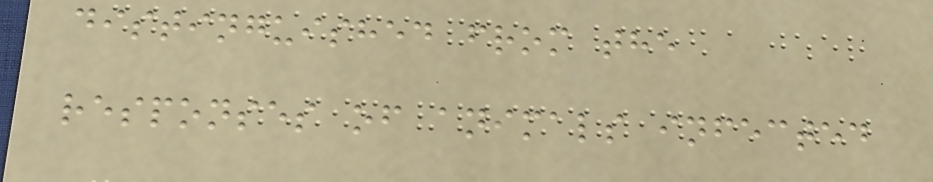distinguished from the
responses of animals infected
